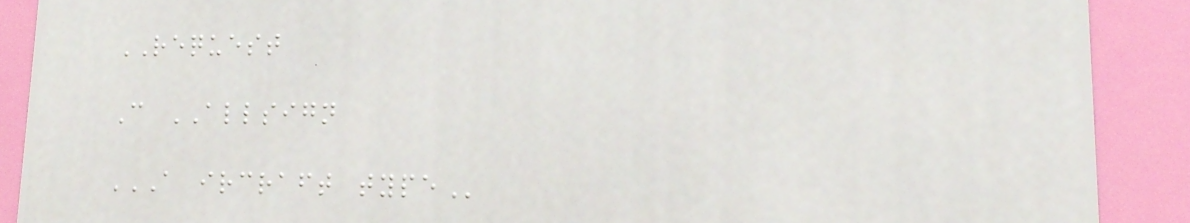REQUEST
C ALLSIGN
A IRCRAFT TYPE
